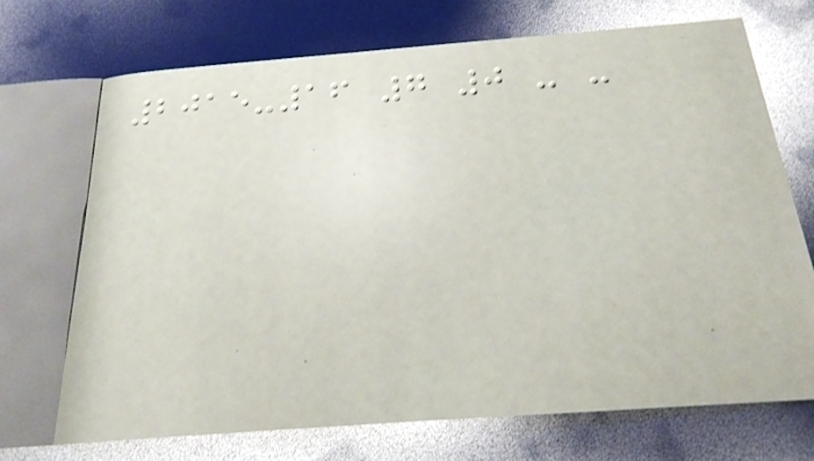2015-16 7 0 - -
